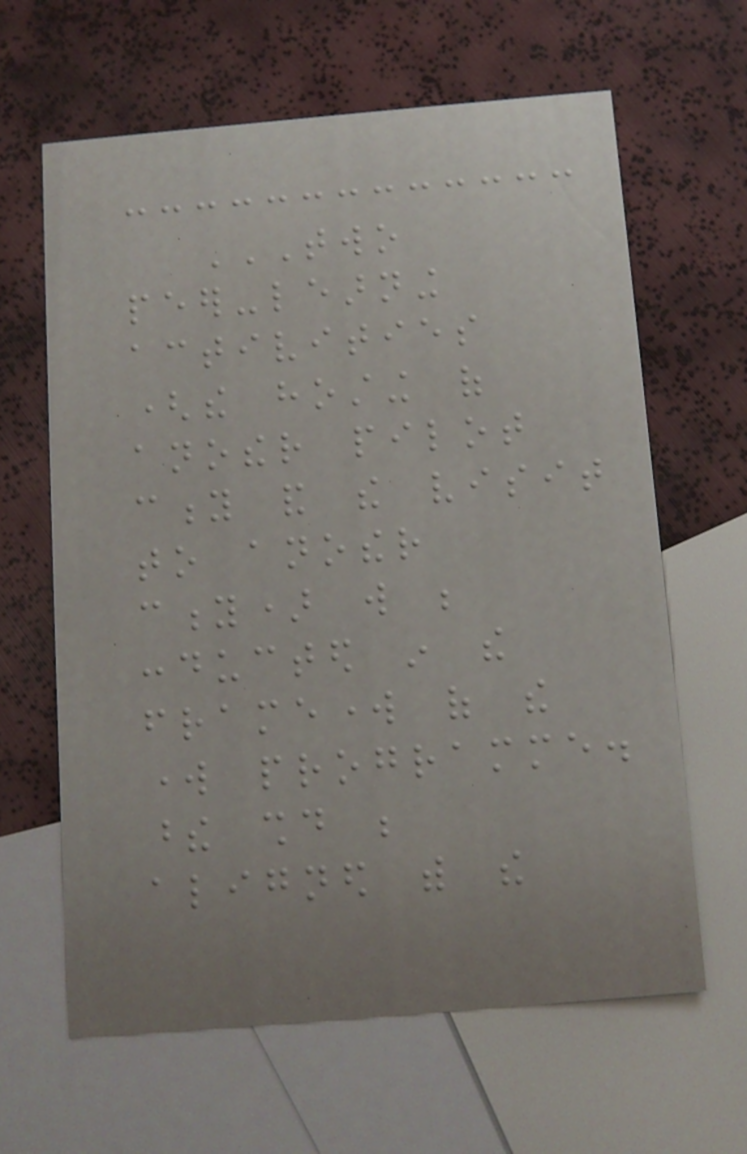TWO
PEER-LEARNING
ACTIVITIES
(THE HOSTING OF
ANOTHER PILOT
CITY AND THE VISIT
TO ANOTHER
CITY) WILL BE
CONDUCTED IN THE
FRAMEWORK OF THE
WORK PROGRAMME.
THESE SHOULD BE
ALIGNED WITH THE
